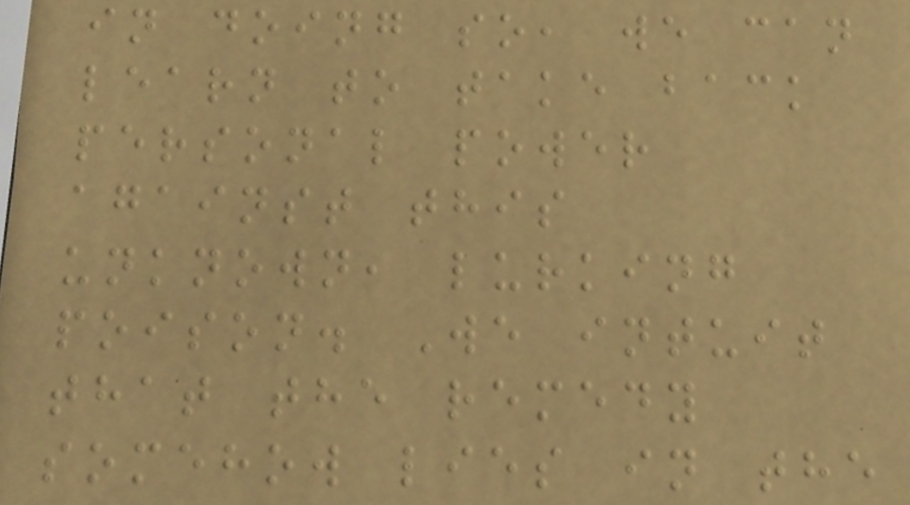in doing so, we can
learn to take back
personal power
against this
unknown, lurking
poison. We intuit
that the remedy
somehow lies in the
